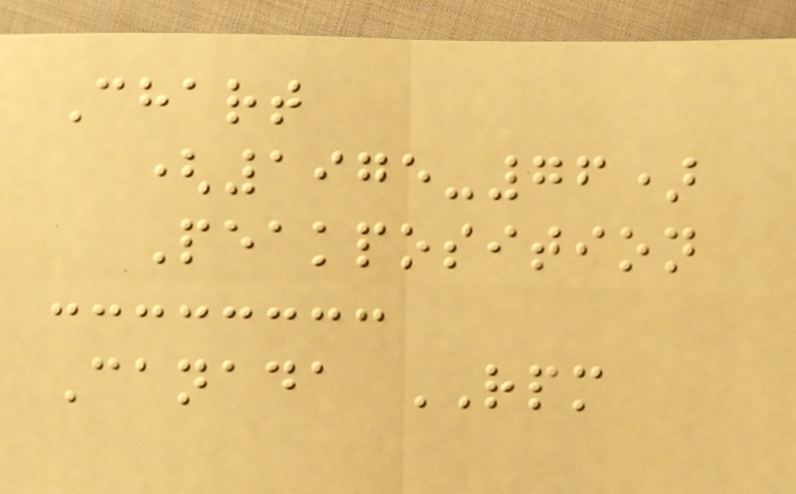Chart
(1975-76)
Peakposition
Canada RPM
